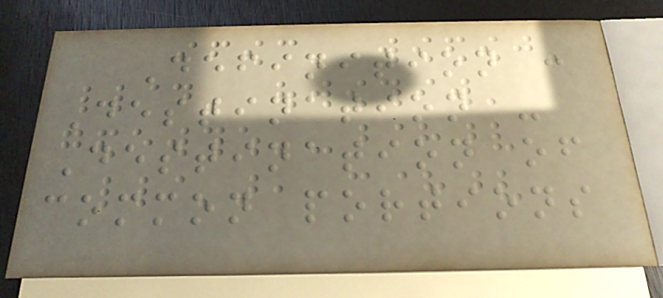Definition :
Destination -
Destination of
common portions
